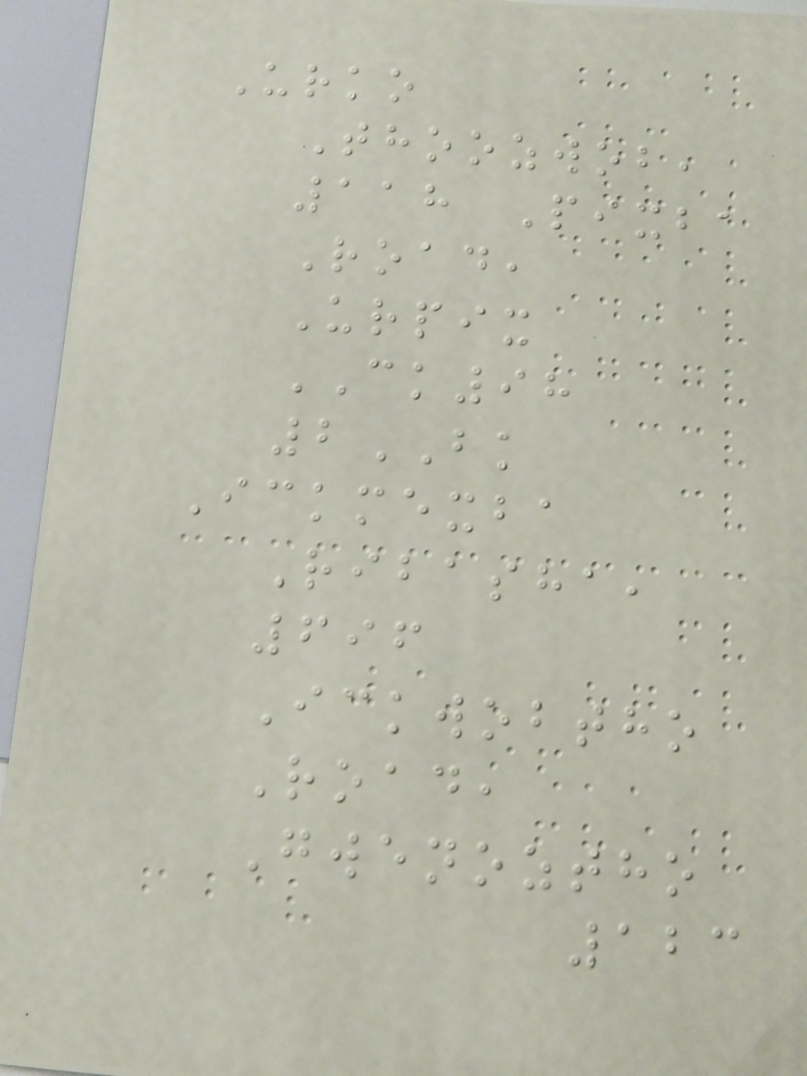Urko
Thoozwob,
118 Pixba
Road,
Urpix
CK98
2BK
Ickmexba
Ribasha,
696
Ickwobtho
Road,
Gwenoztho
123
